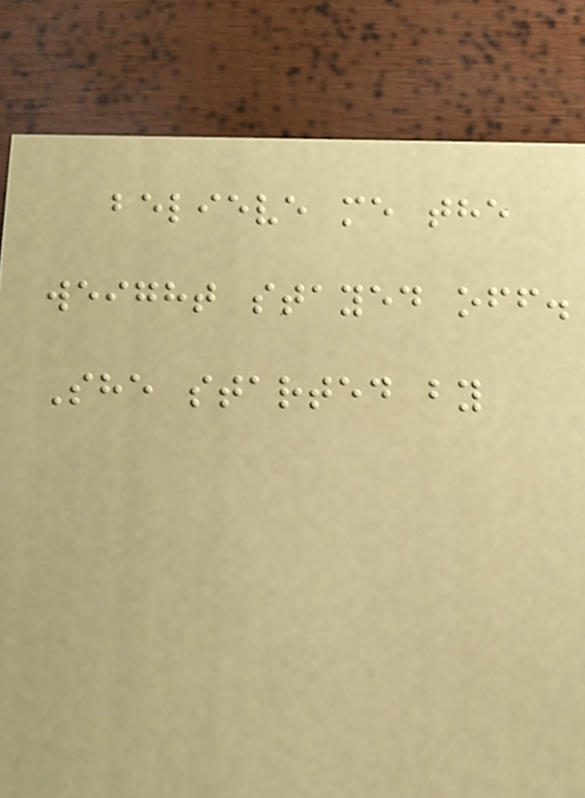believe me the
weight stayed off.
She started by
